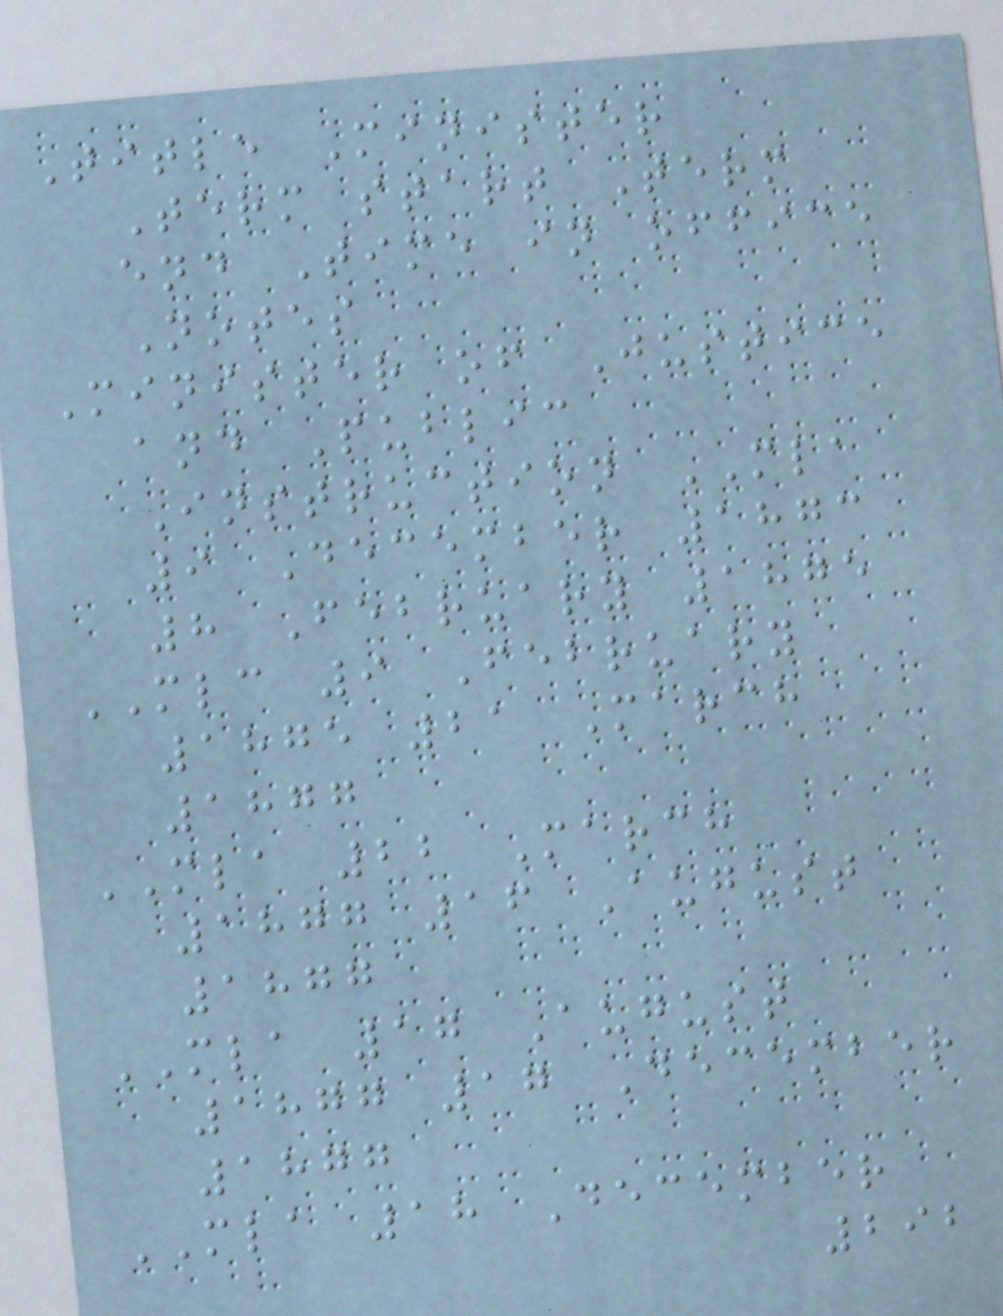Title Minister
Term start Term
end Time in office
Notes
Minister of Justice
and Public
Instruction MLA
9 December 1873
8 February 1875
MLC 9 February
1875 21 March
1877
MLA 22 March
1877 16 August
1877
MLA 17 August
1877 17 December
1877
MLA 18 December
292
